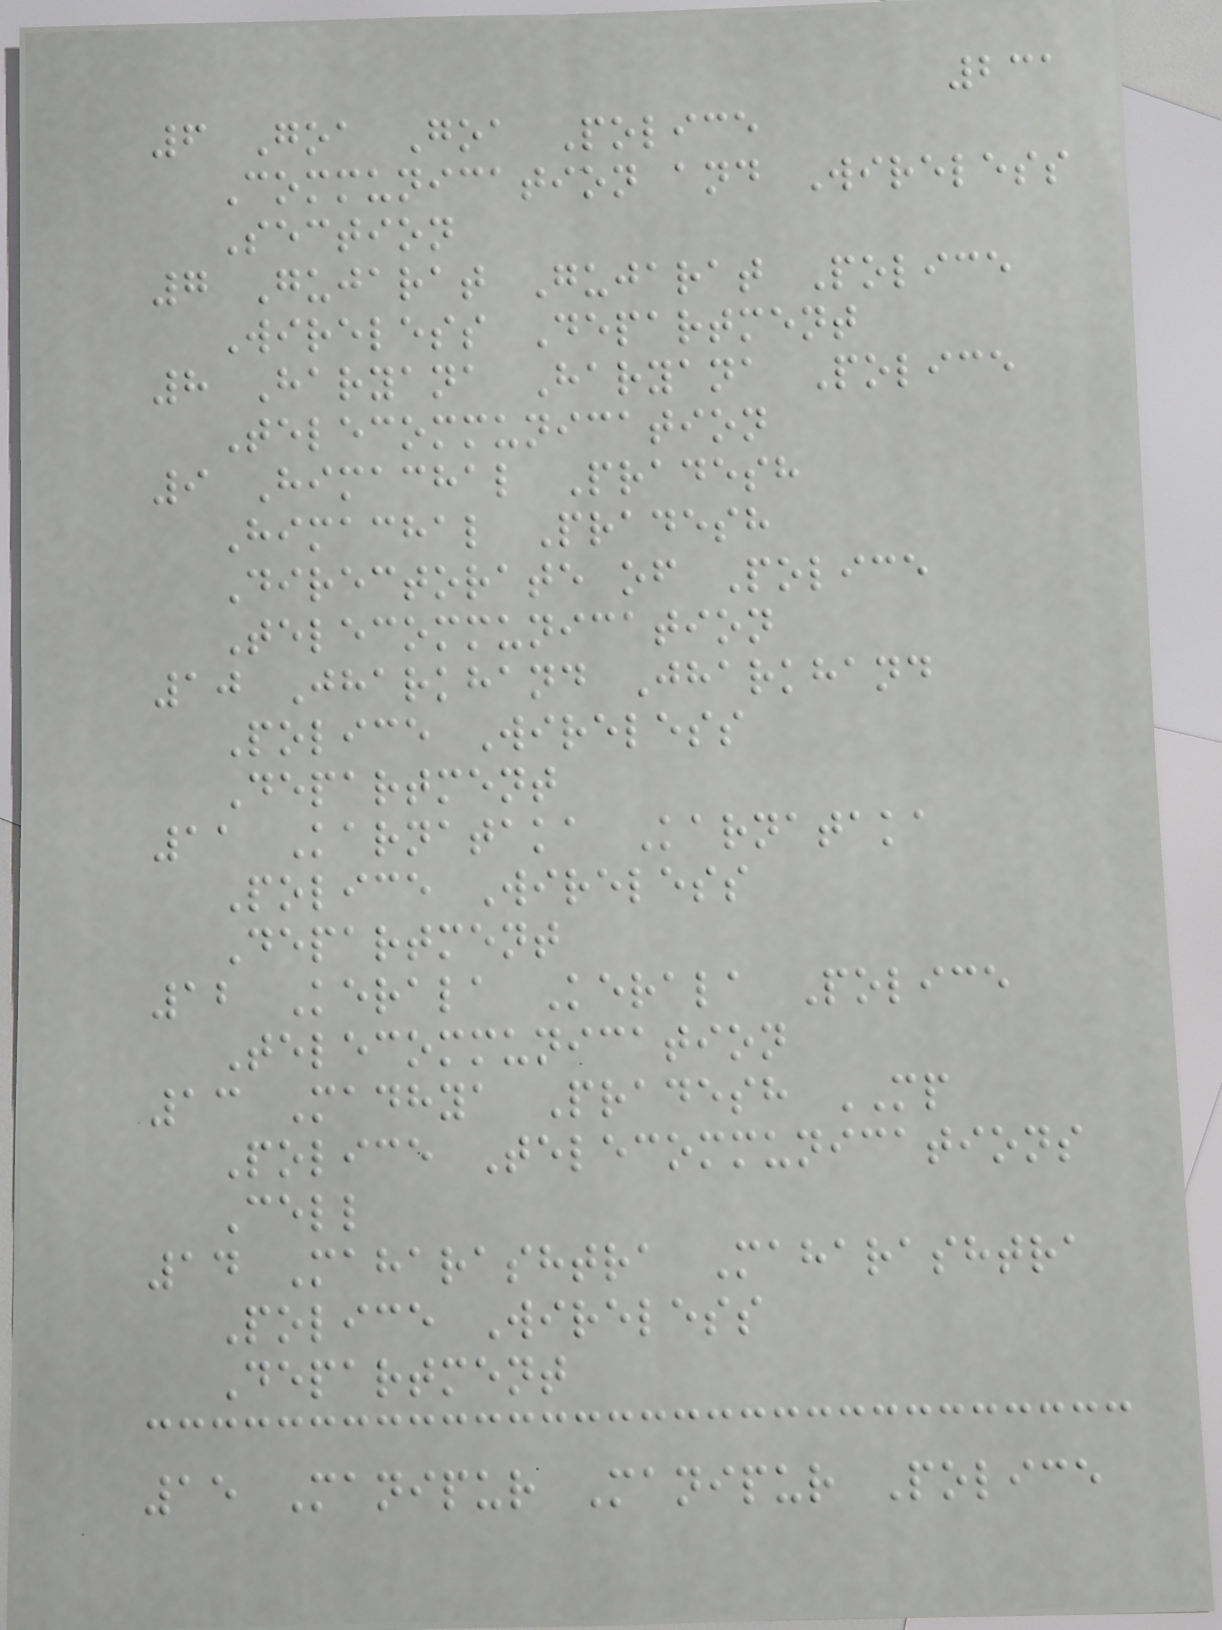231
6 Goa Goa Police
Communication and Wireless
Section
7 Gujarat Gujarat Police
Wireless Department
8 Haryana Haryana Police
Telecommunication
9 Himachal Pradesh
Himachal Pradesh
Directorate of Police
Telecommunication
10 Jharkhand Jharkhand
Police Wireless
Department
11 Karnataka Karnataka
Police Wireless
Department
12 Kerala Kerala Police
Telecommunication
13 Madhya Pradesh MP
Police Telecommunications
Cell
14 Maharashtra Maharashtra
Police Wireless
Department
15 Manipur Manipur Police
